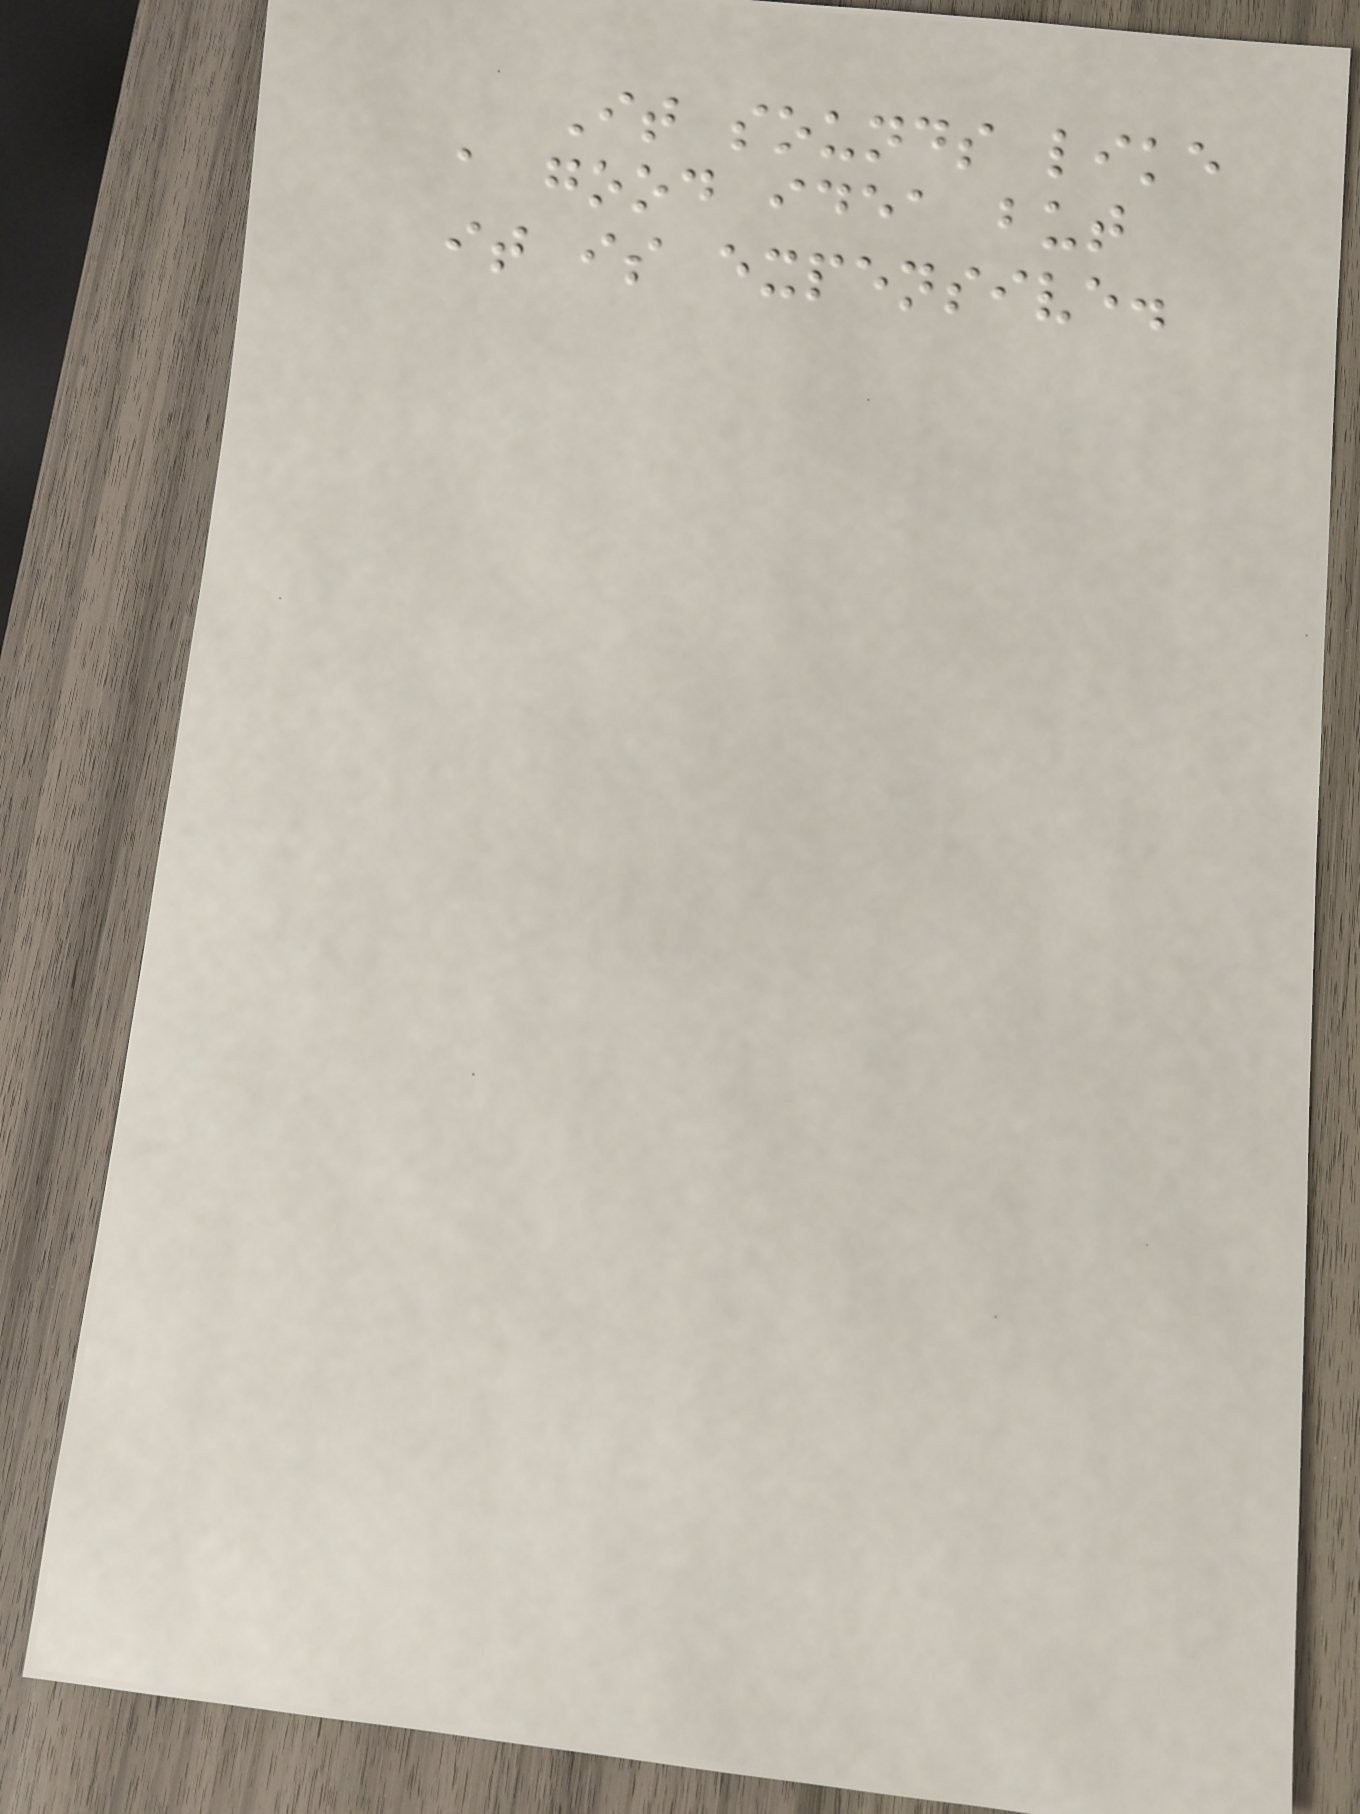It sounds like
a good idea but
it is expensive.
